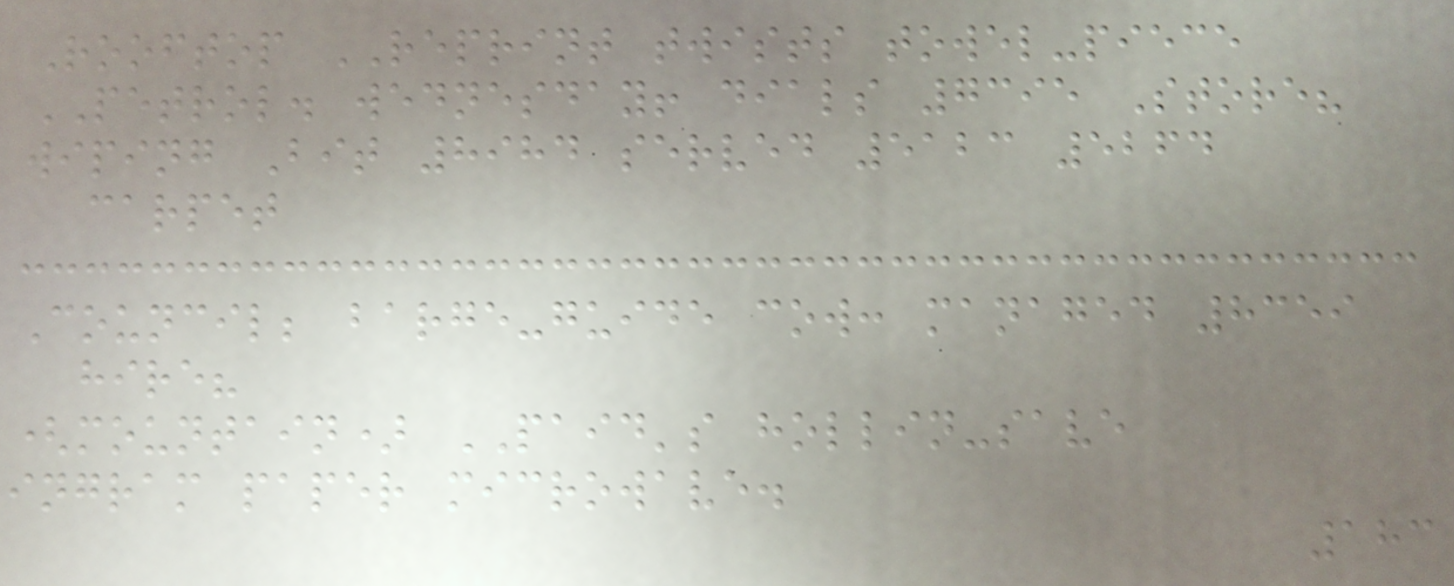Rooftop REPRINT twists towel-piece
PETROL. wednesday! dials 7395 Store?
wiping Bit 8984 served 5123 5264
carpet
Council; barge-guide cow: managed 8359
hire?
(mountain) PAID's hollin-save
ingram paper microwave.
183
